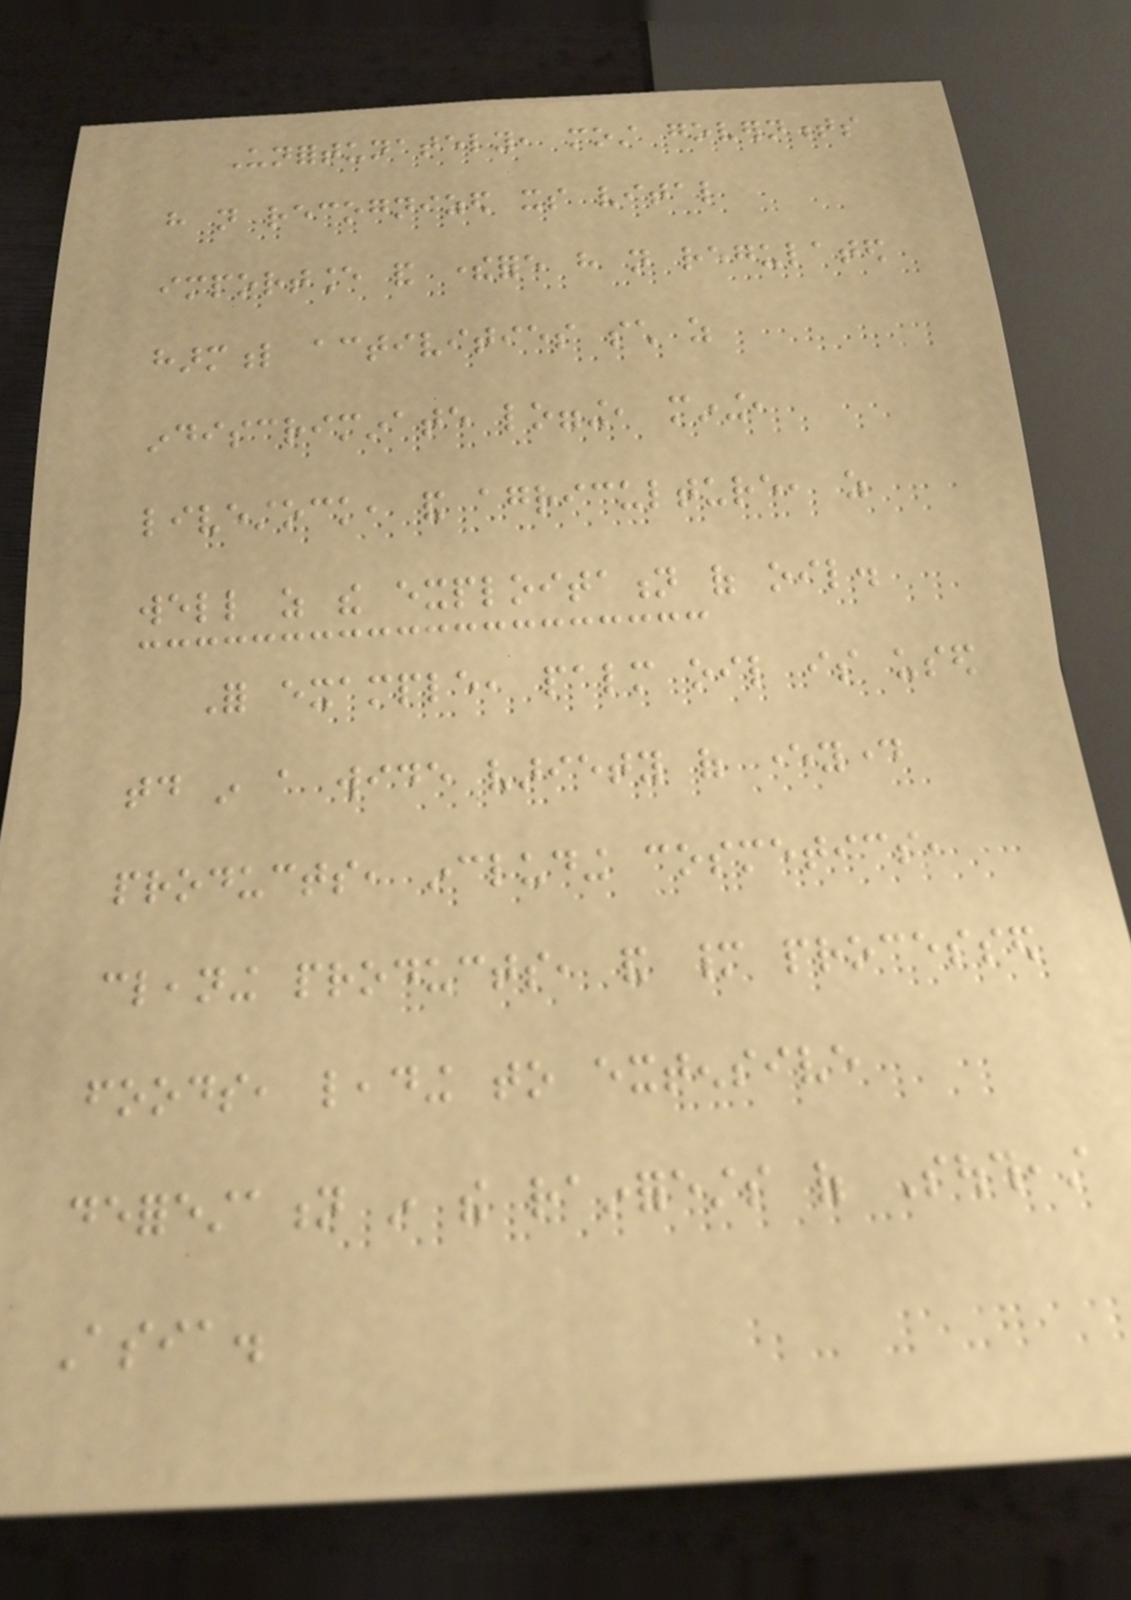Unfortunately, most governments
have not recognized its vital
importance and therefore have not regulated
harmful activities such as
indiscriminate logging, mining,
livestock, and agriculture, as
well as the exploitation of oil.
For example, palm oil is used
today in a wide variety of everyday
products, including cosmetics,
cleaning products, and many processed
foods, leading to extensive
deforestation in the rainforests of Southeast
Asia.
